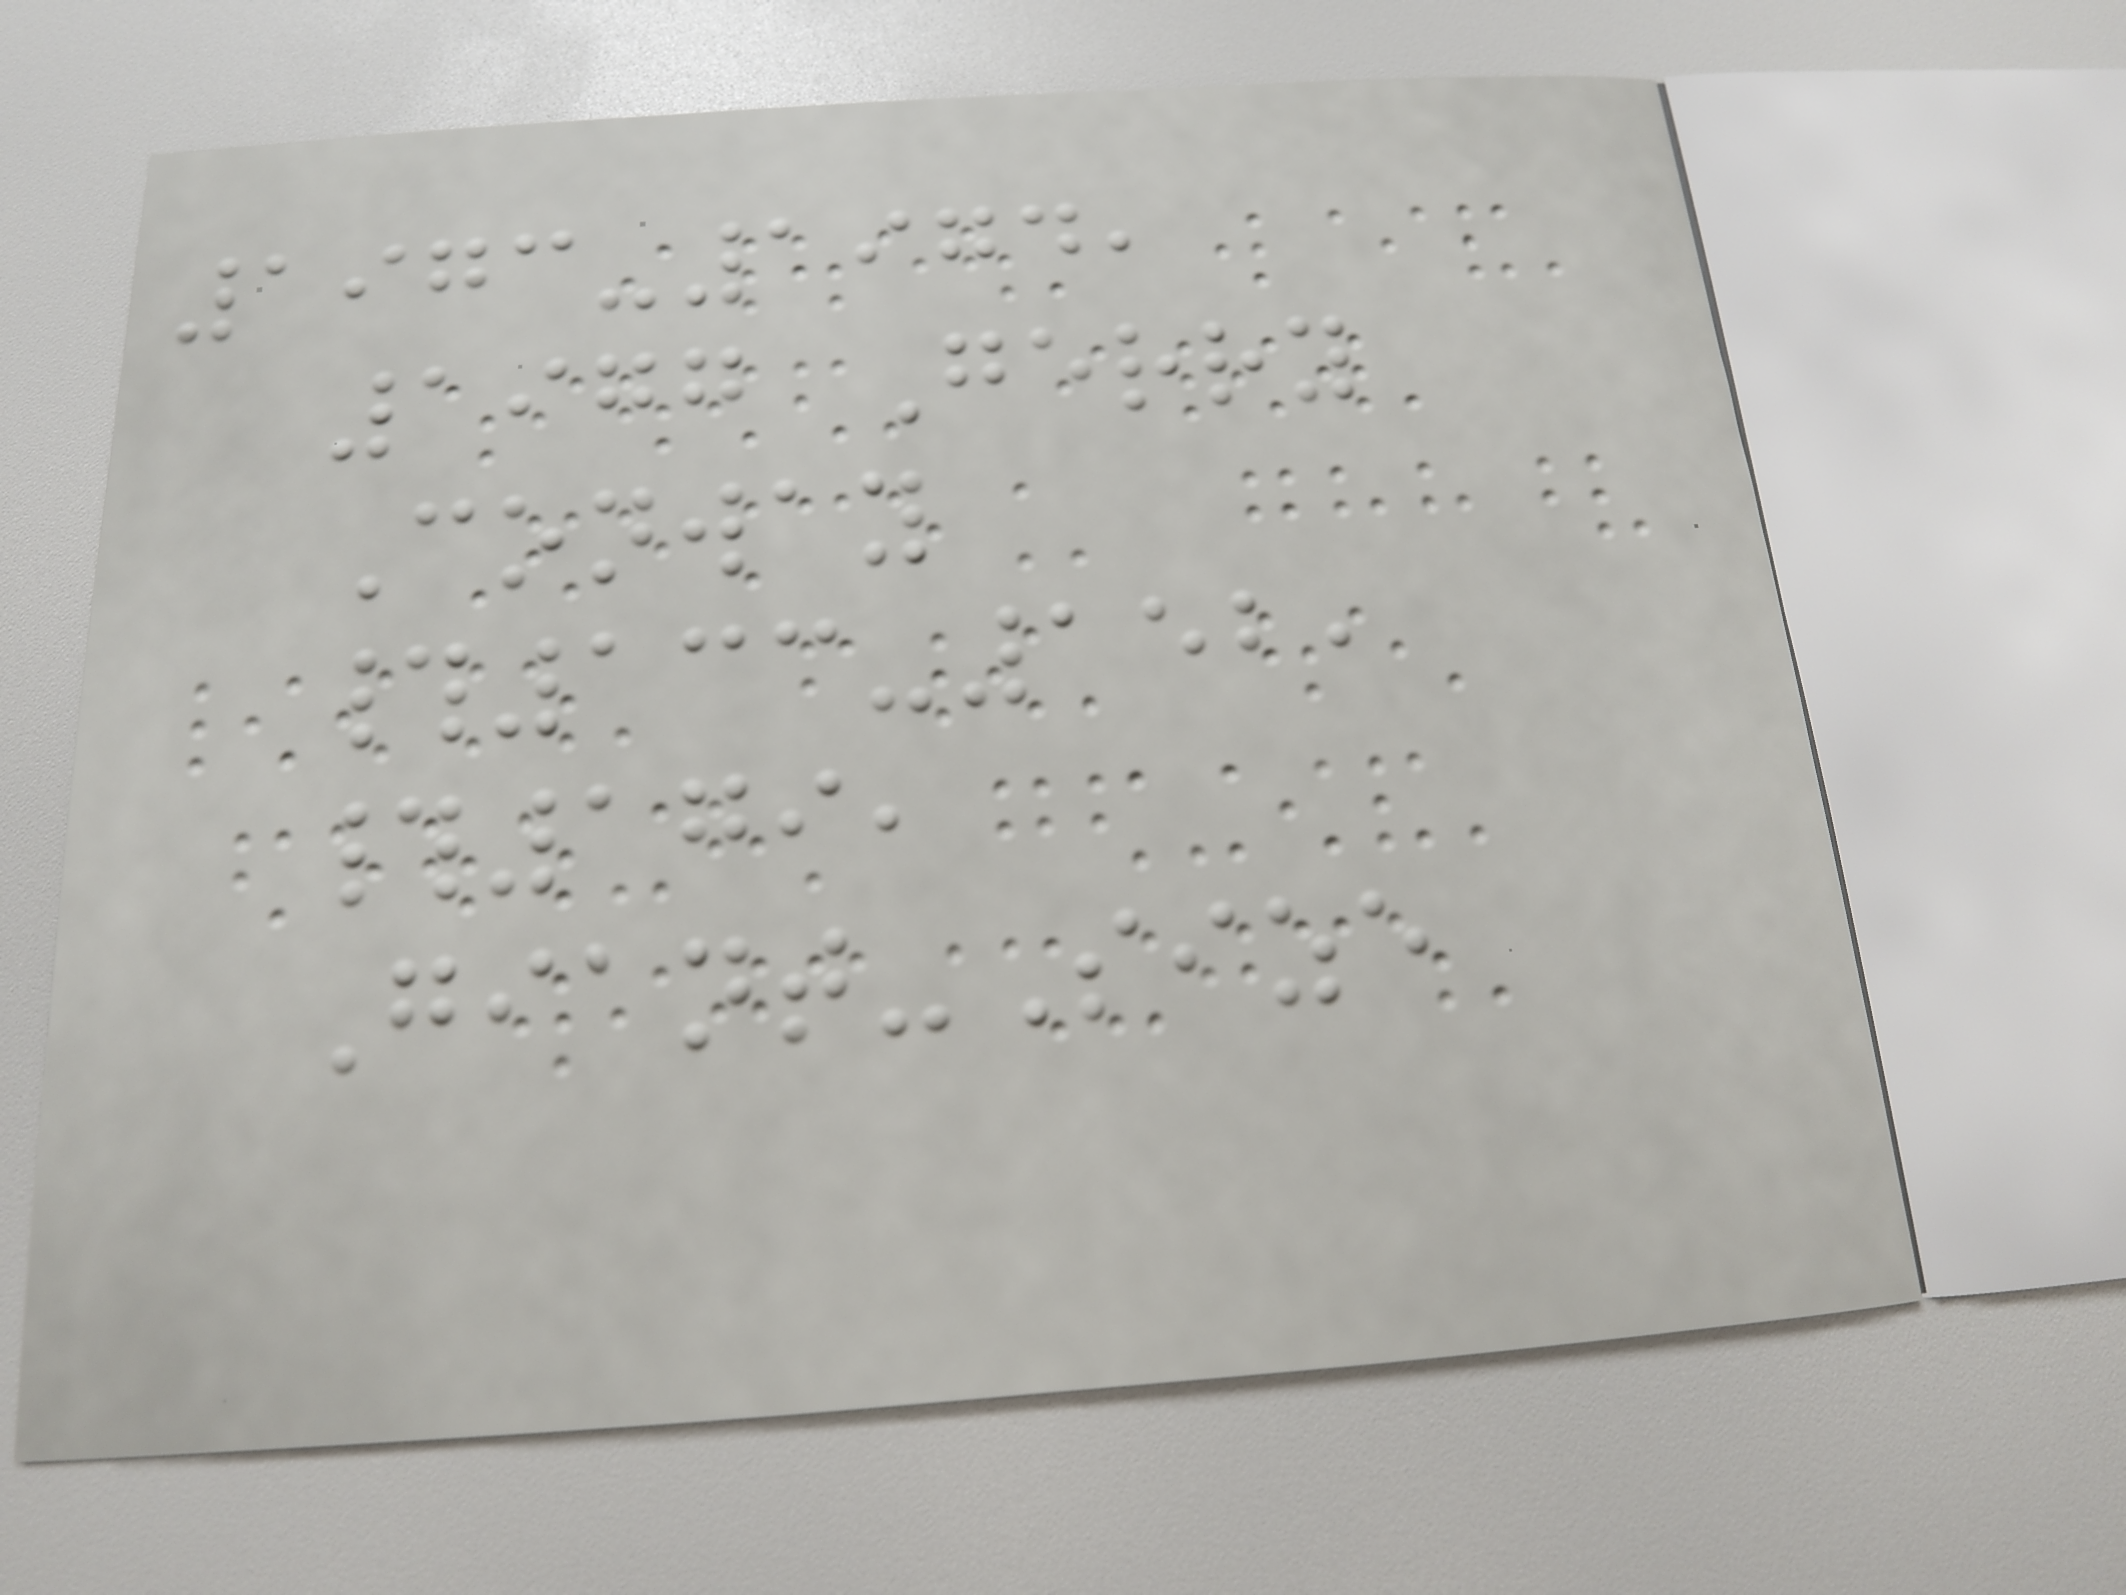1973-1974,
1977 Gerry
Conway
#133-152,
#179,
Giant-Size
